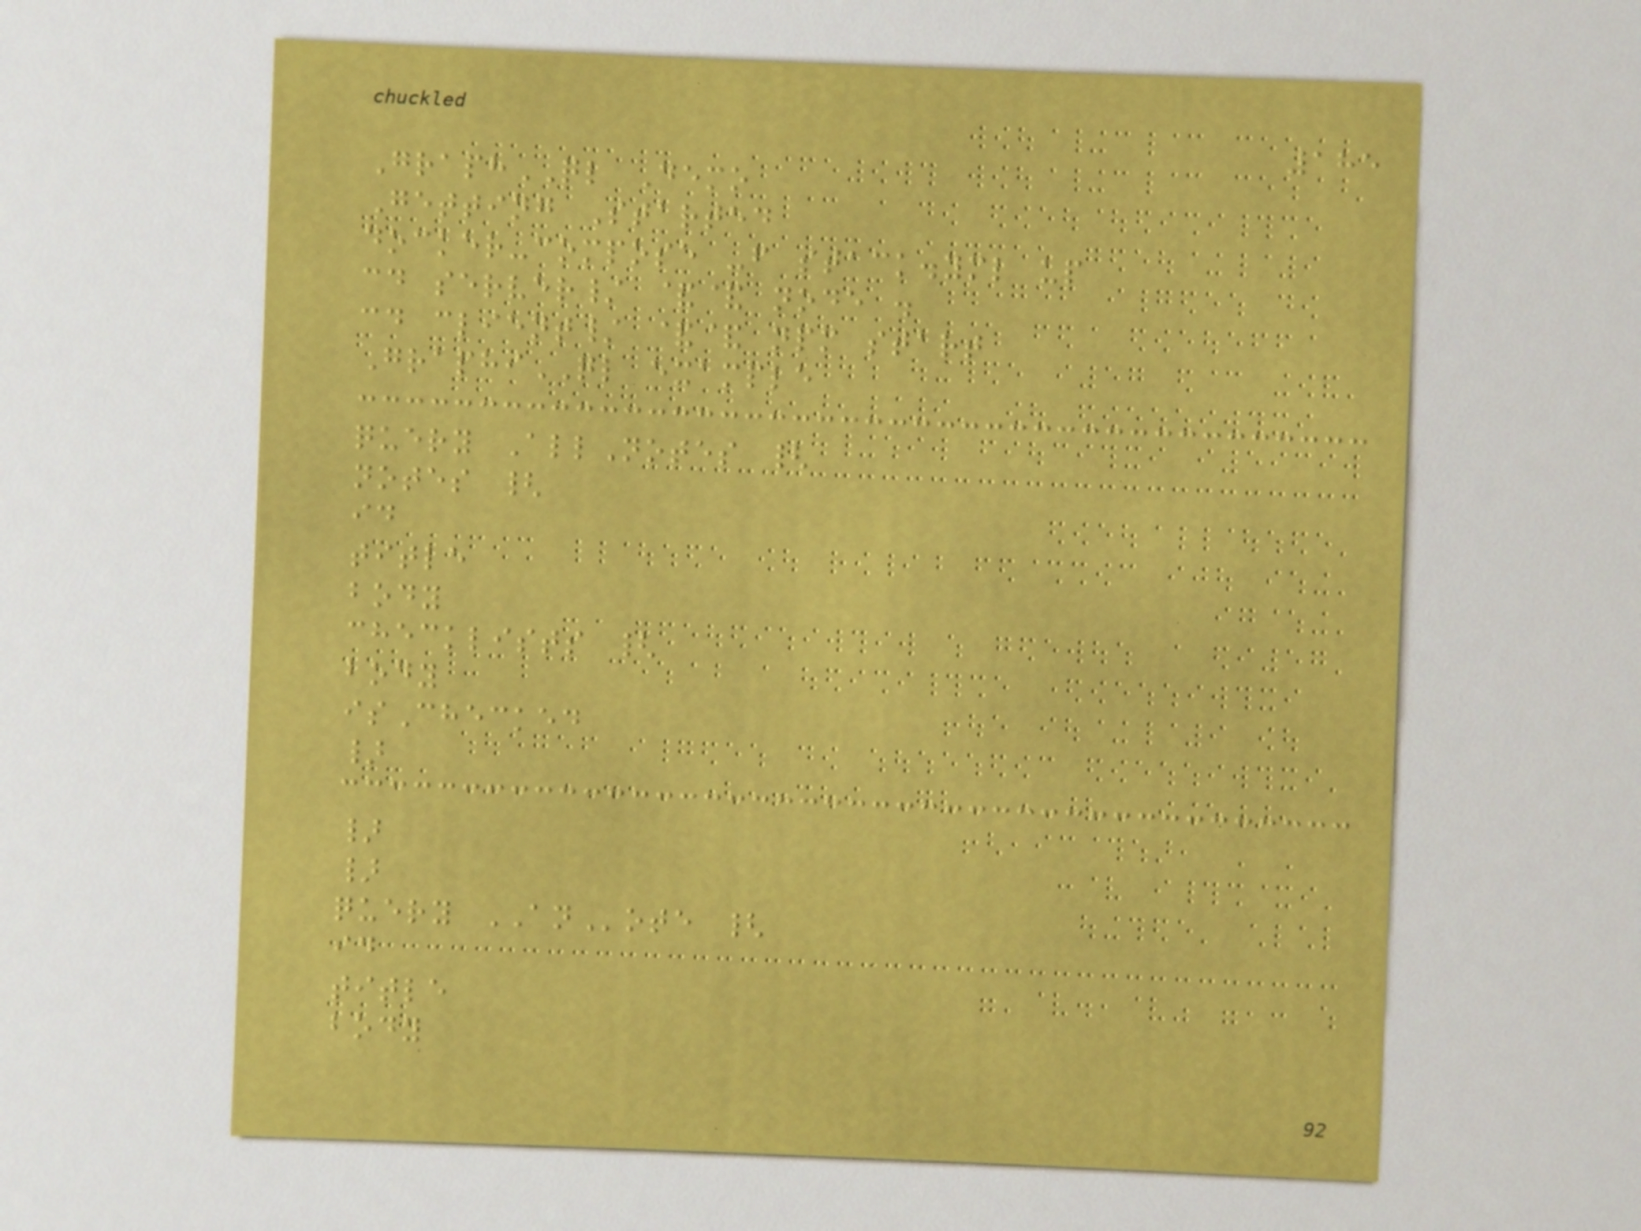185
GraphQL Demo
Getting Started
docker-compose -f stack.yml up
cd server/ && node .
cd client/ && npm start
GraphiQL example
query AllNotes {
notes {
id
title
body
checklists {
body
isChecked
}
}
}
query ANote {
id
title
body
